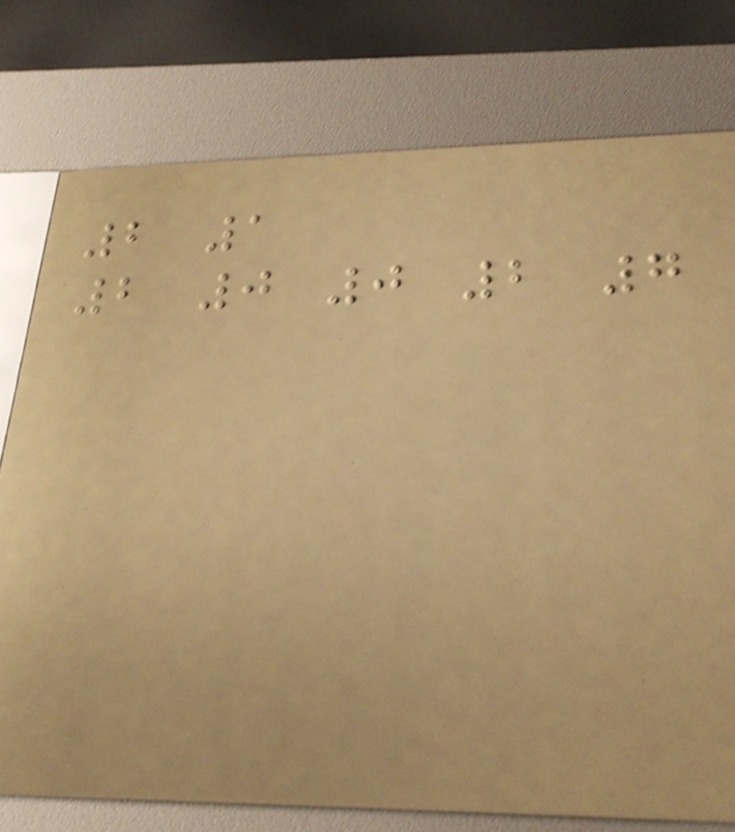2 1
2 0 0 2 7
